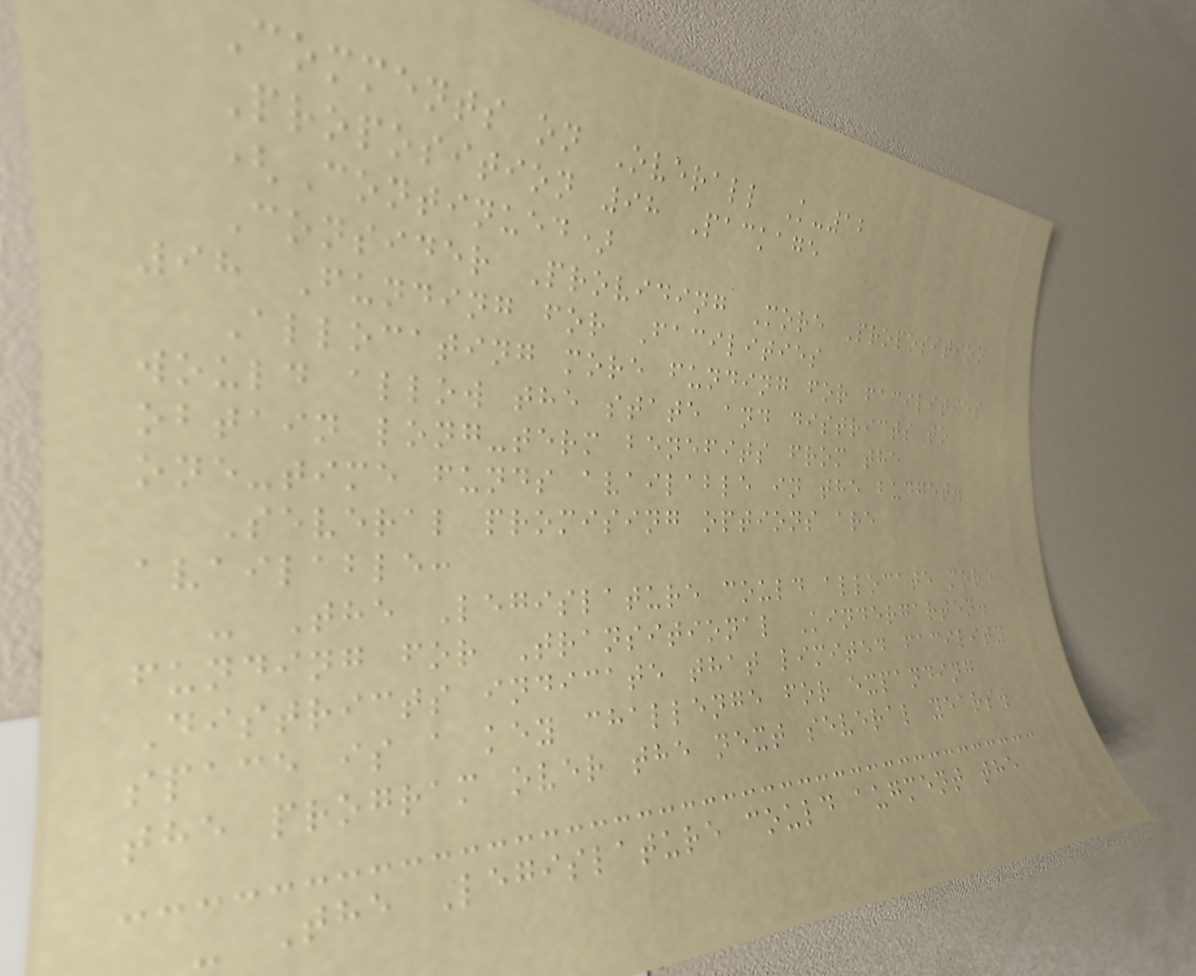Comments on Overall K-12
Proposition 98 Package
(Continued)
Consider Providing More Proposition
98 Funding for Facilities
Allocating more funding for facilities
would allow the state and districts to
obtain long-term benefits from the
one-time funds available in the budget.
Several promising options are
available:
- The Legislature could allocate more
funding for Transitional Kindergarten.
Districts indicate that limited facility
space is a key challenge for expanding
the program over the next several years.
- The Legislature could augment the
